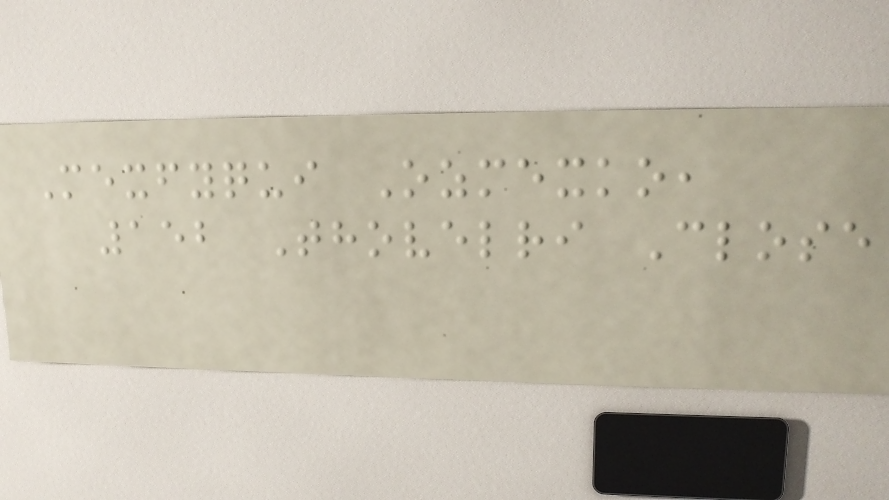Mexfyqui Ozmexko,
152 Thovelri Close
